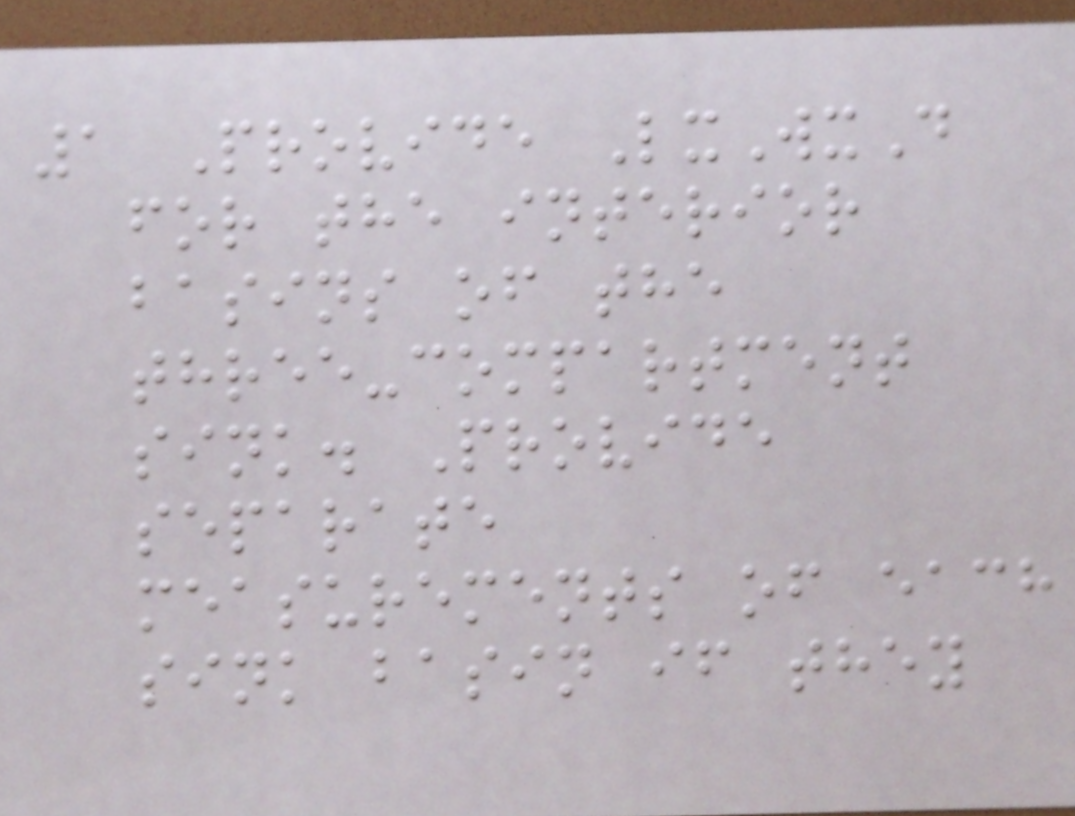1 Provide LxWxD
for the interior
basins of the
three-compartment
sink. Provide
separate
measurements of each
sink basin if they
